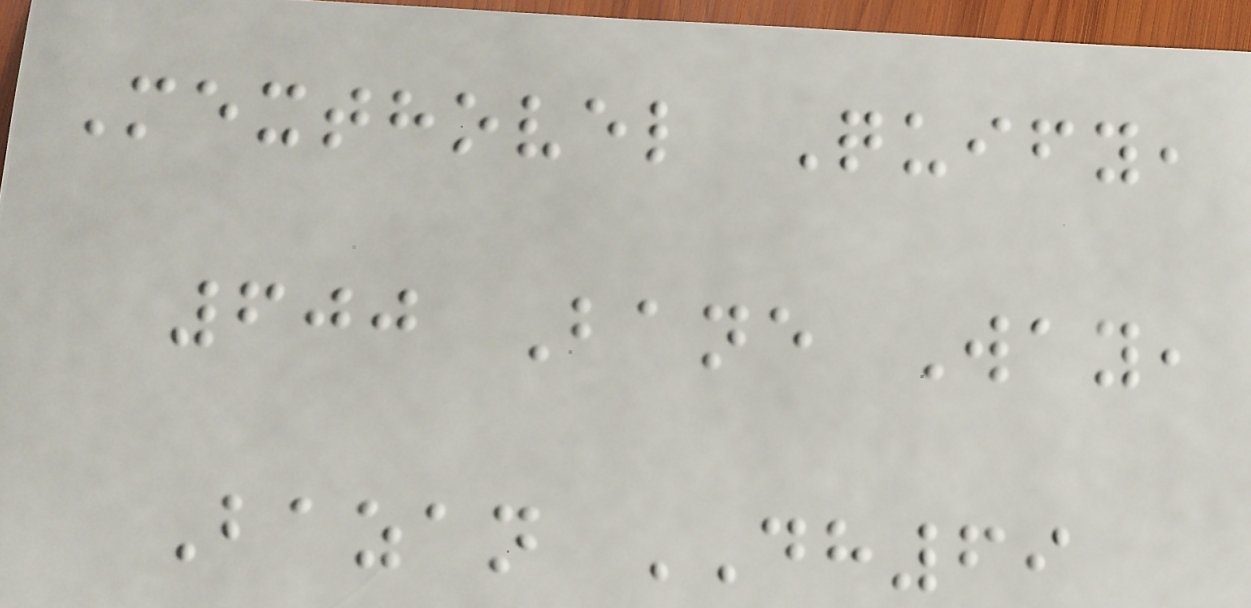Mexthovel Quify,
600 Bane Way,
Bazan DH69
